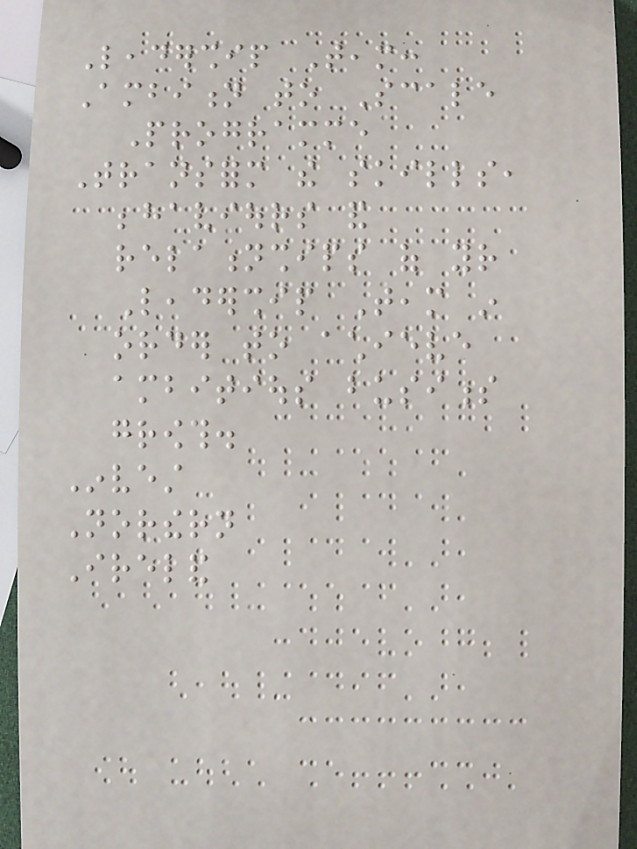Leadership Team:
Ambition to Scale
Programme
Transform the skills,
behaviours and
relationships of your
Leadership Team in
order to achieve
ambitious business
growth.
Invest
Northern
Ireland
